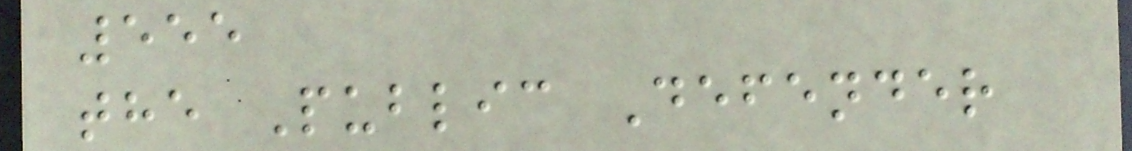555
the Public Defender
